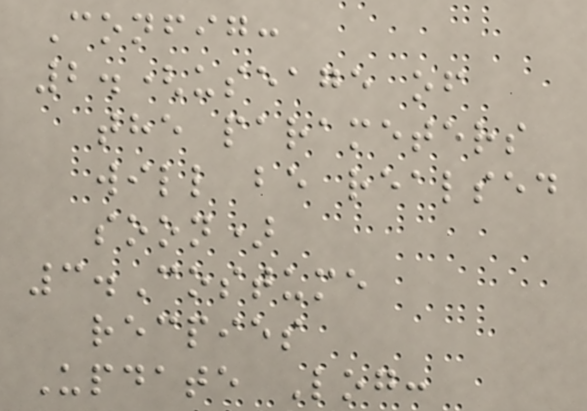Config:
2.(useage of
the parameters
will be realsed
soon)
3.Costume
recpies
Update Log:
